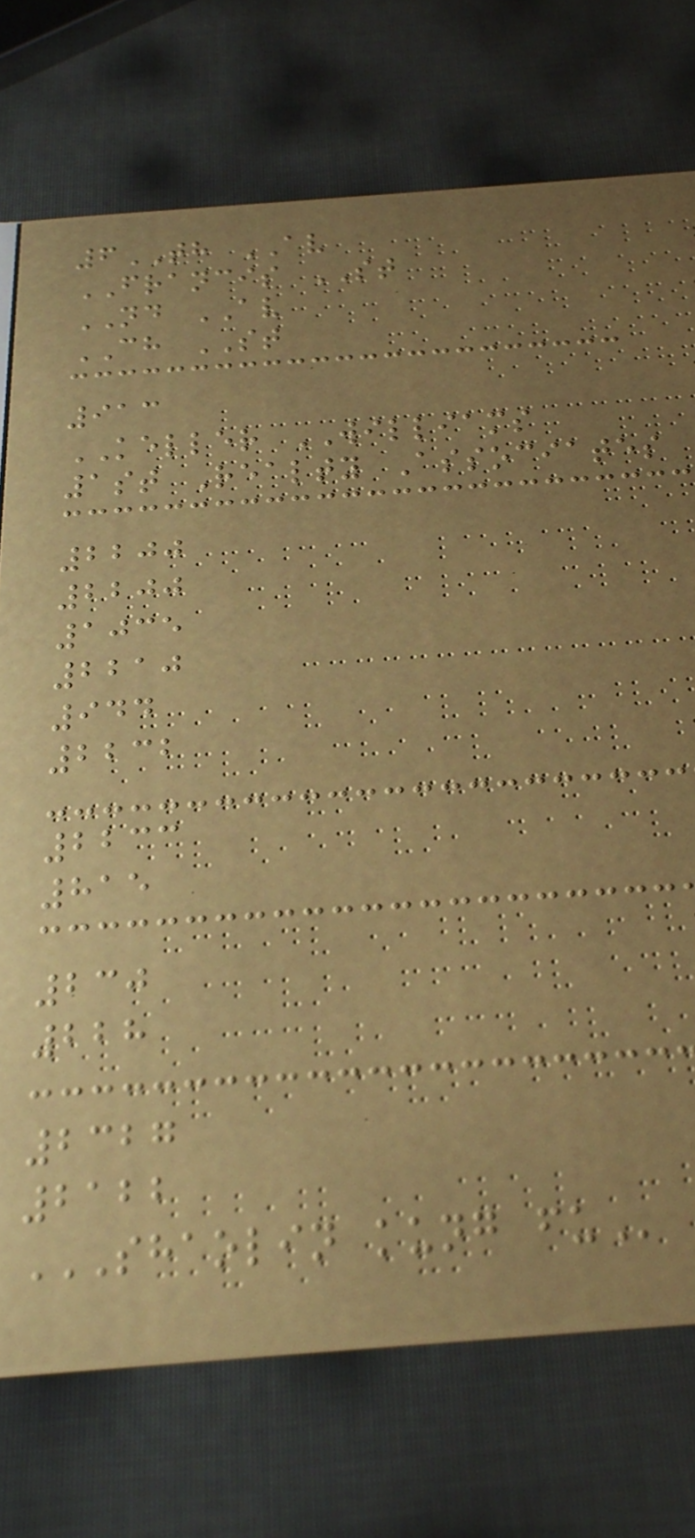6TH AV
FRANCIS ST
ND AV
CH ST
913
KELLER WILLIAMS
1st Realty Associates
2200
2200
1035
2210
944
2232
2233
815
230
228
2327
2122
SHAOLIN KUNG FU
